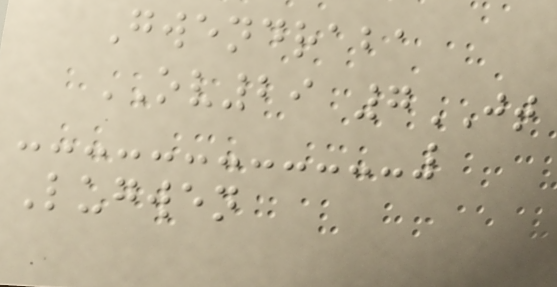Gwendraba
OV29 7JT
Lugwen
